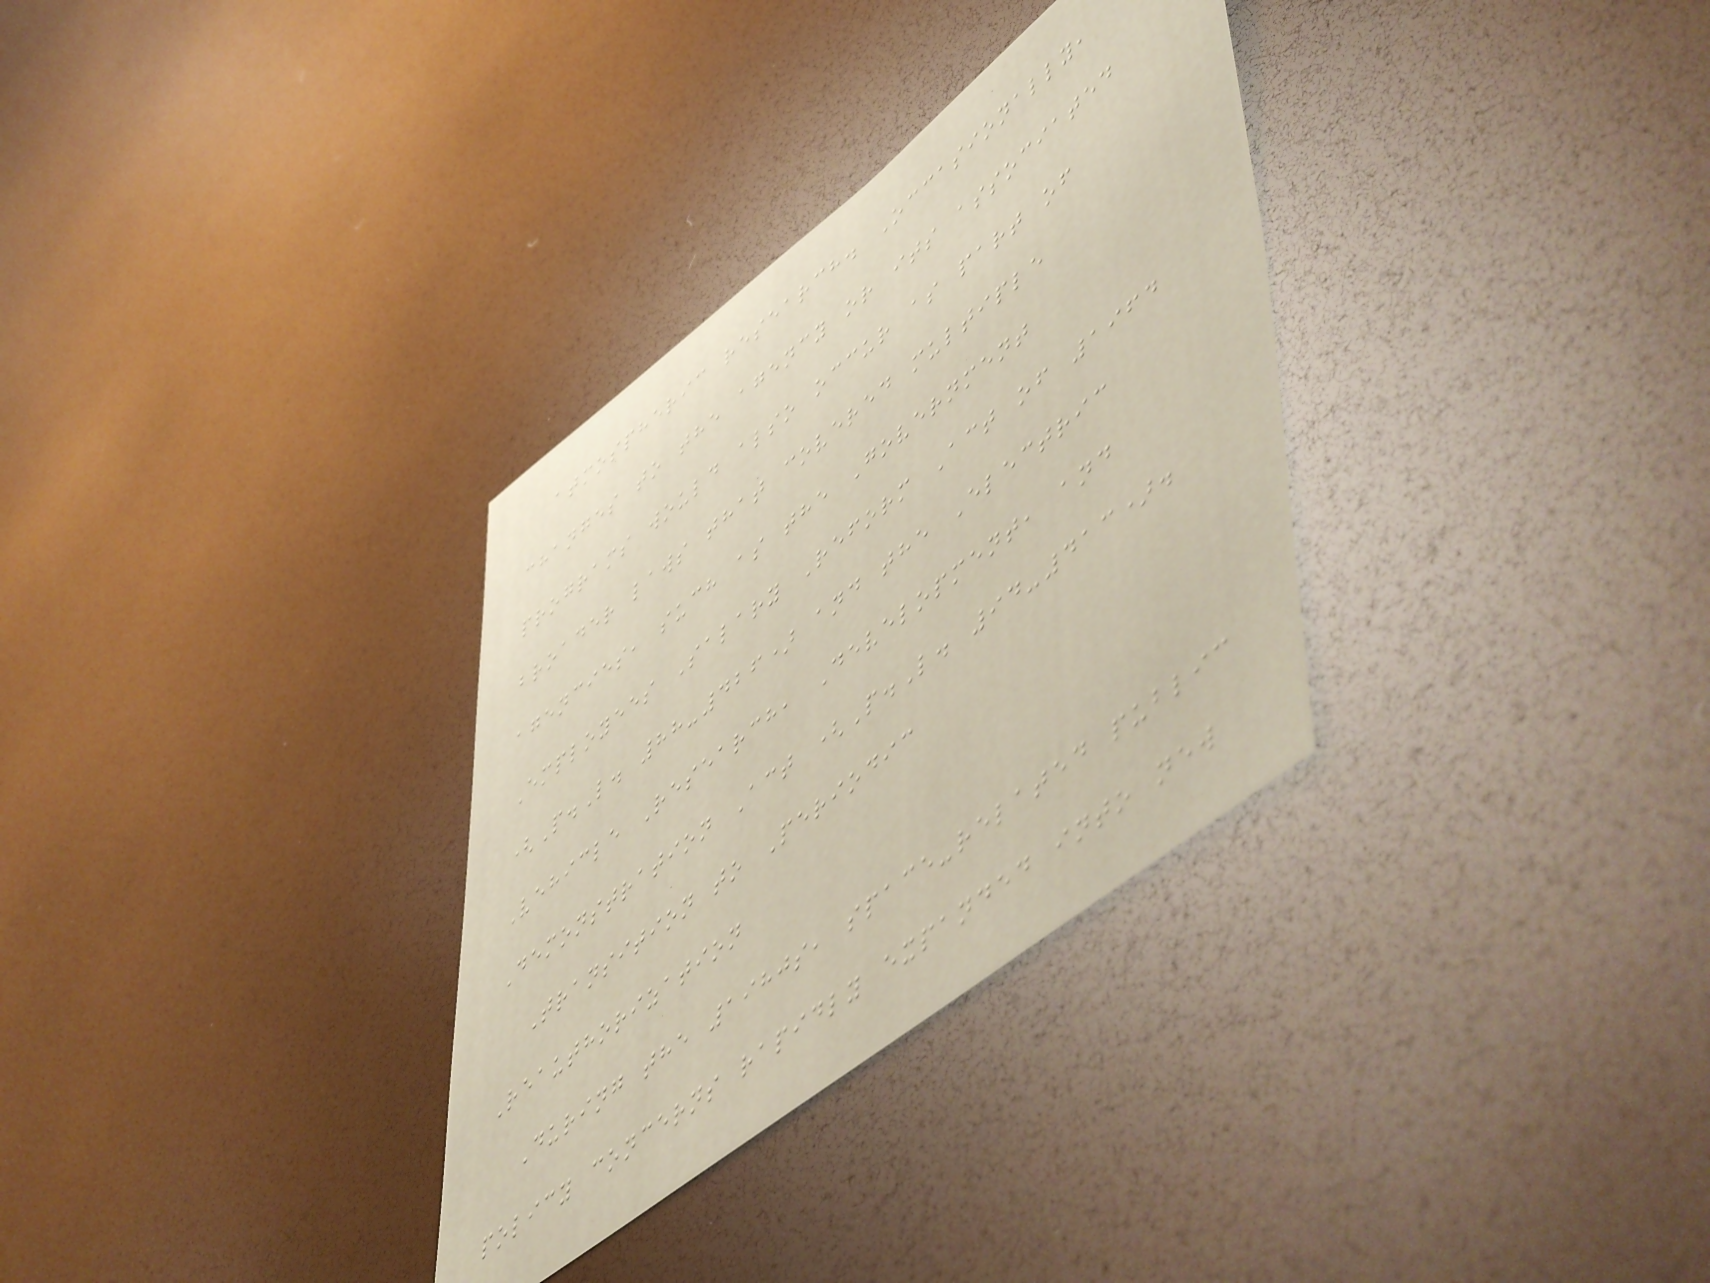atmospheric research. Occasionally,
changes to the agency or its associated
programs would also occur as part of
broader laws that covered multiple
agencies, such as the Government
Employees Salary Reform Act of 1964
(P.L. 88-426) and the Electric
Vehicle Research, Development, and
Demonstration Act (P.L. 94-413).
Transition to Periodic
Reauthorization
During the 1980s, space-related public
policy concerns rapidly expanded into new
